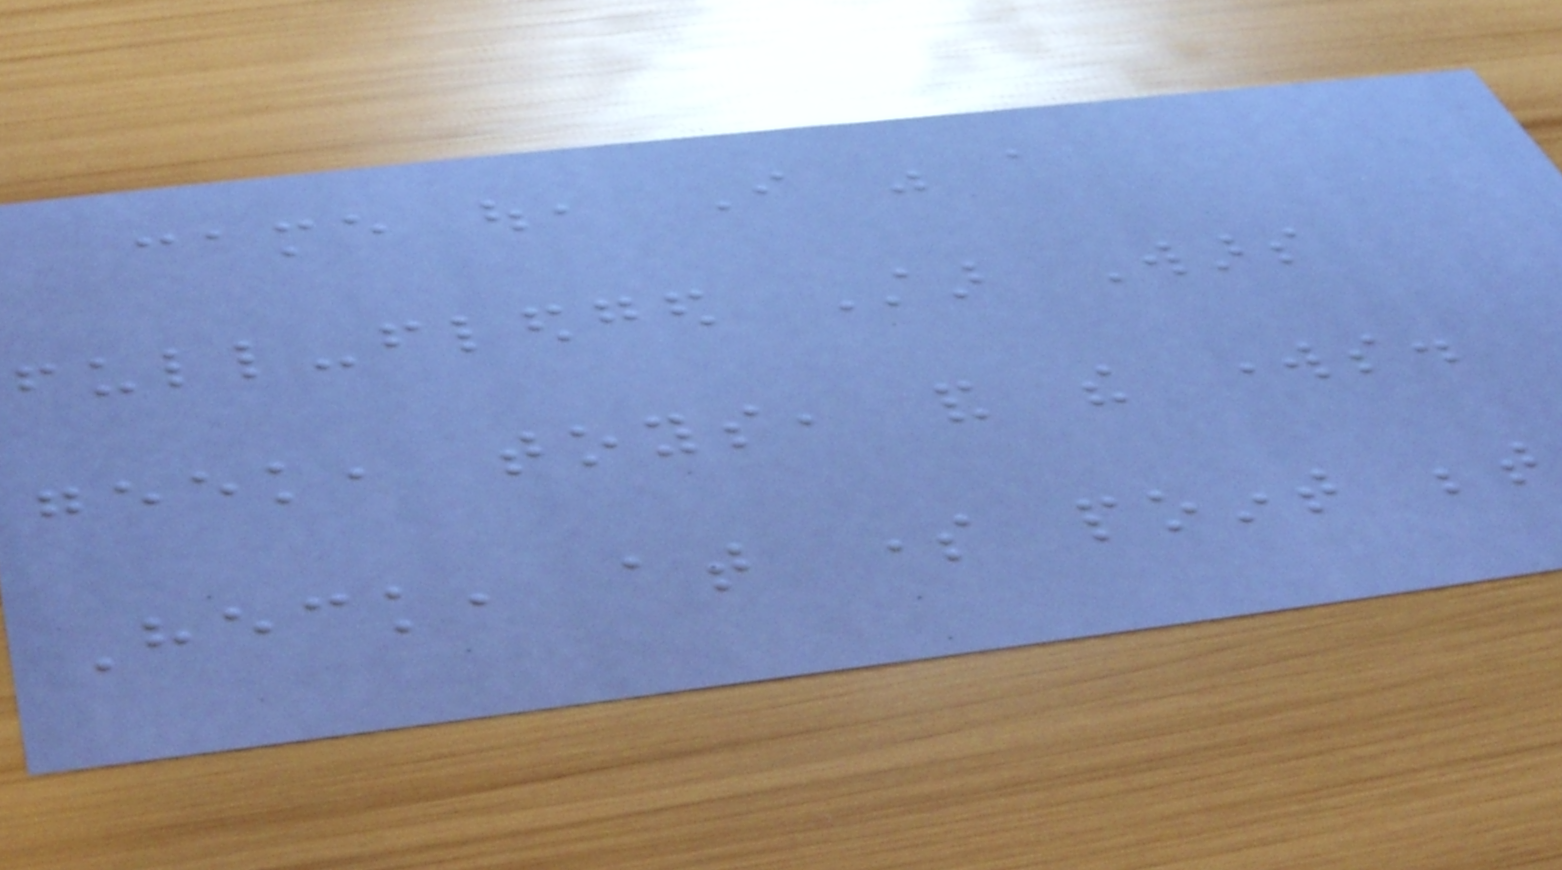came out, I was a
full-fledged Star Wars
geek, toys, and the works.
Heck, at some point between
